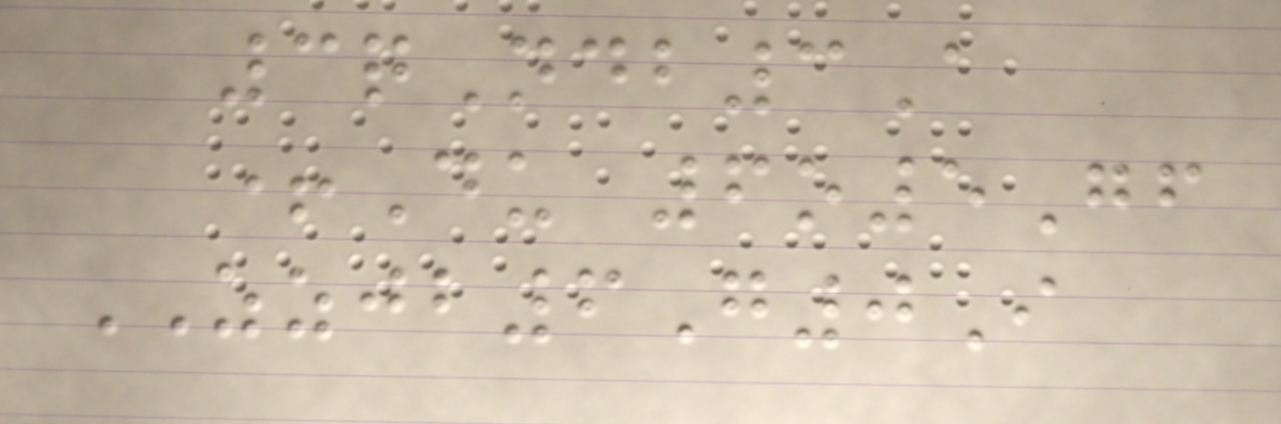3qNdb3A
+Du 6o5Gf
ZZJB6G0I
